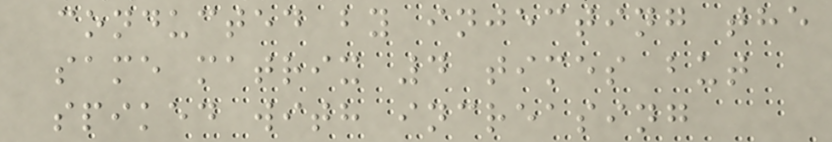conducted by injecting the
same matrix 4 times but
spiked with increasing
